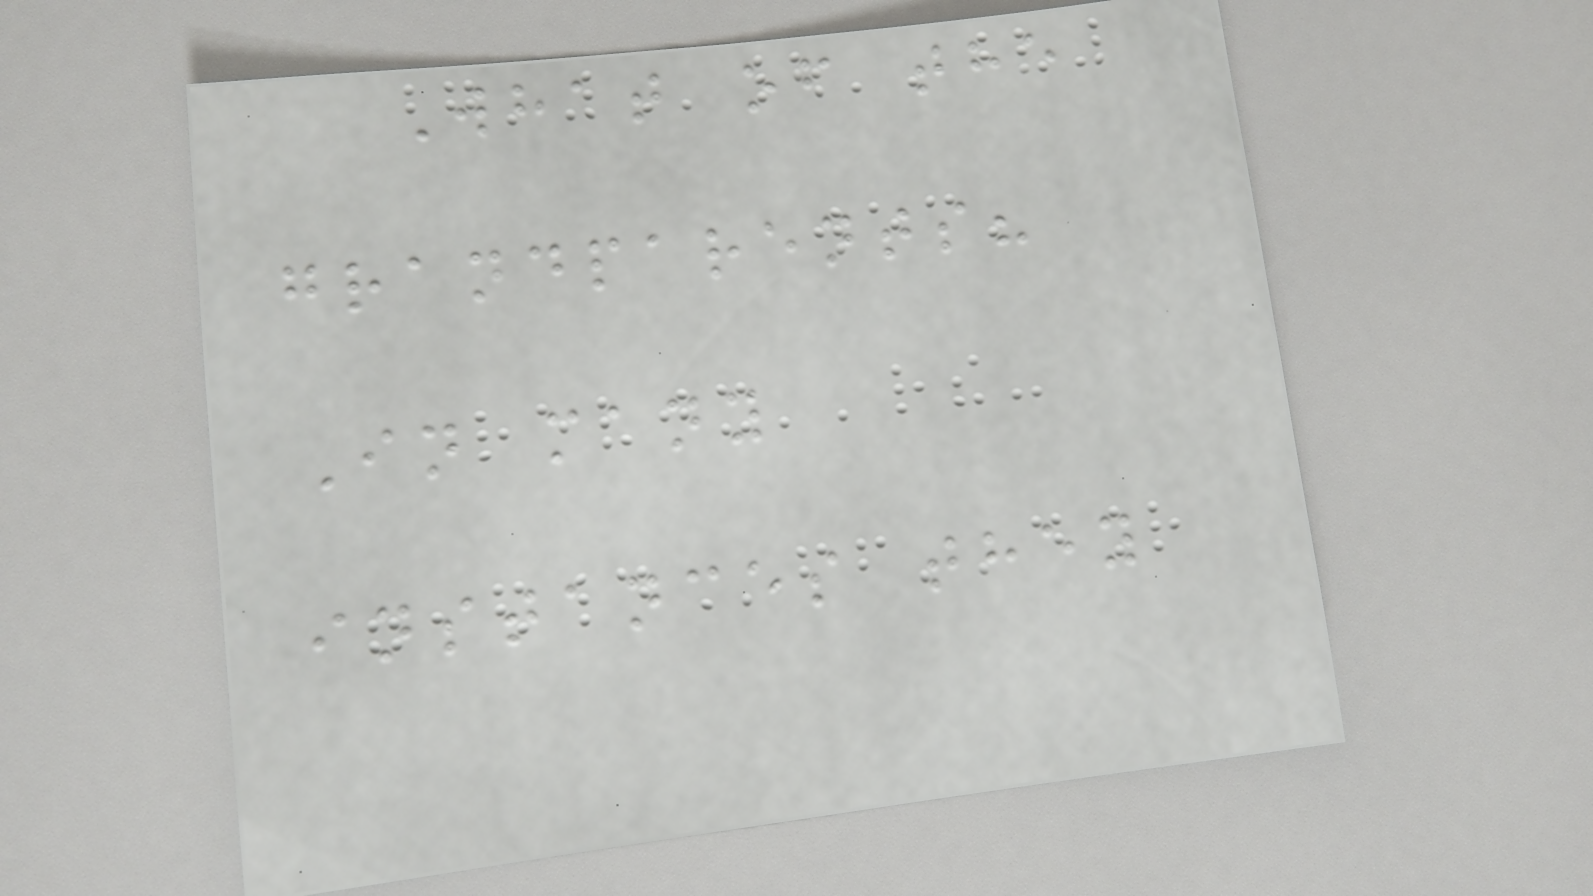What of the
grandparents?
In many
instances they
